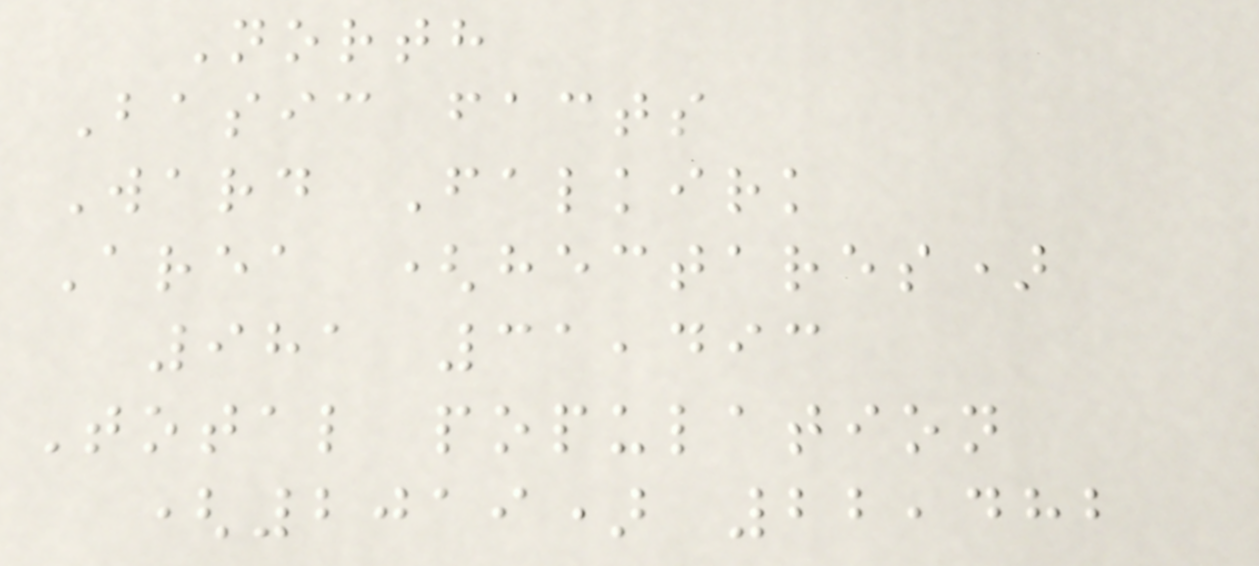North
Basic facts
Ward Falkirk
Area (hectares)
981 31,493
Total population
(2019) 22,482
